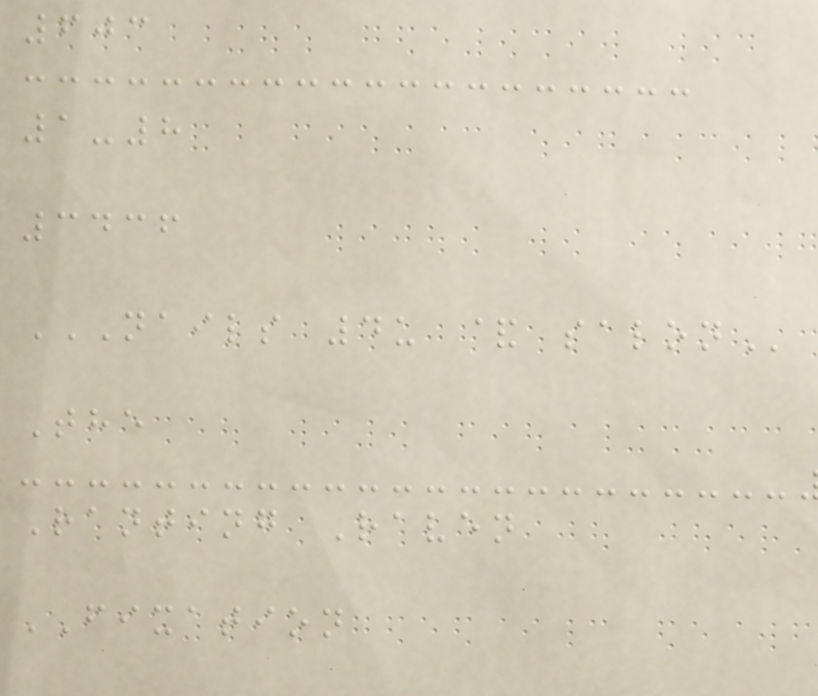603
1-8
3436
NAILS 4U & SALON
The
Ranting Raven
FIXATION
